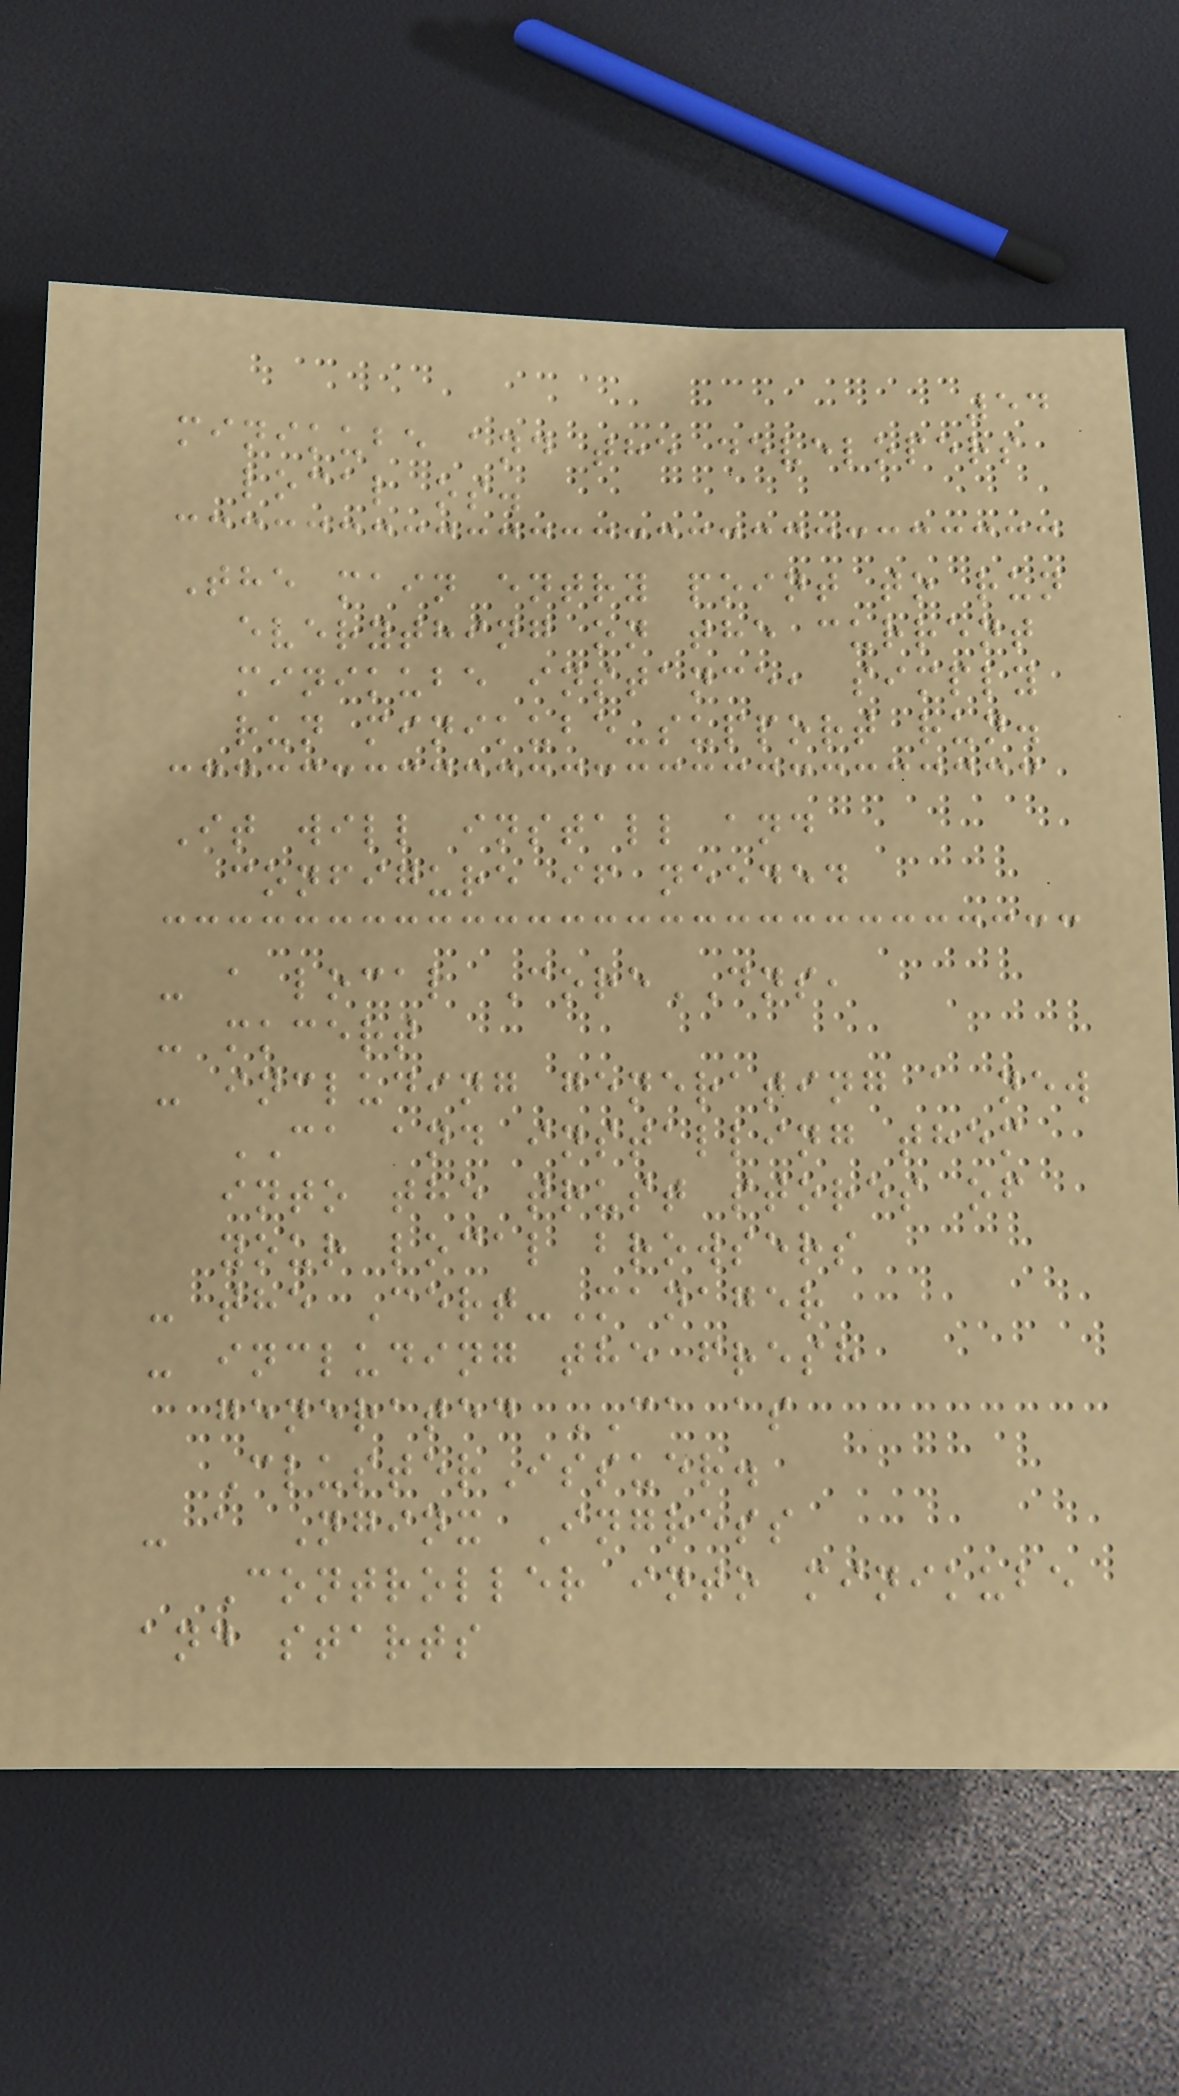54
minikube and the developers
local os.
The main entry point to run
everything on the current
minikube instance, simply
run minikube-support run.
It will install and
configure if needed
- a local CoreDNS,
- mkcert
- including generating a new
CA and installing them
into the trust stores of
your local browsers
- the Cert-Manager
- including the fresh
generated CA as
ClusterIssuer.
- a Nginx Ingress
Controller into minikube
and starts
